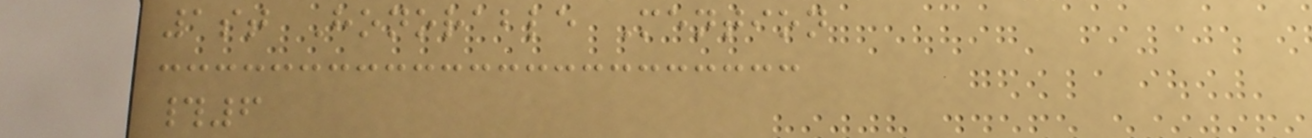1st Honorable Mention
#6
